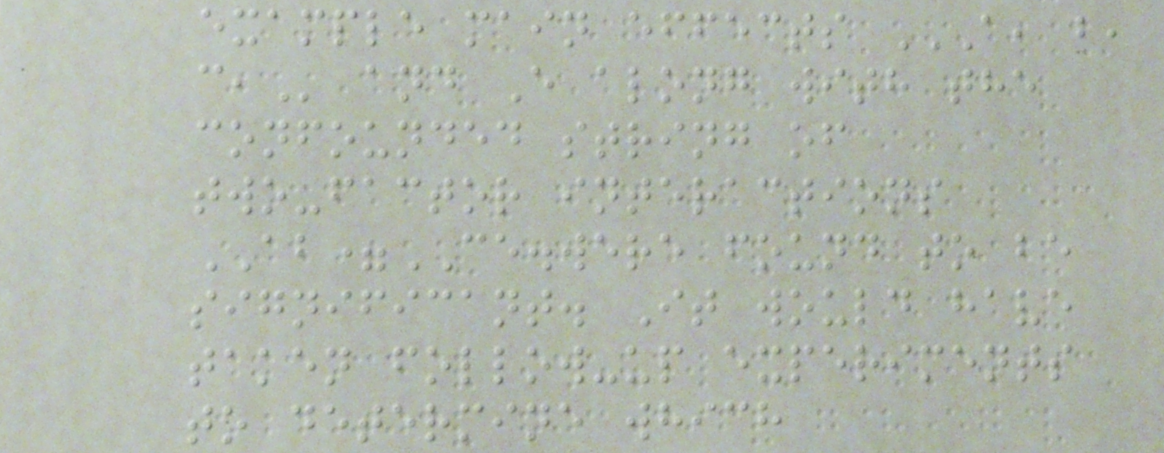example main effects A, B,
C, and E along with the
confounded string of
two-factor interactions
AB=CE.were found to be
significant. It would have
taken follow-up experiments
to determine which
